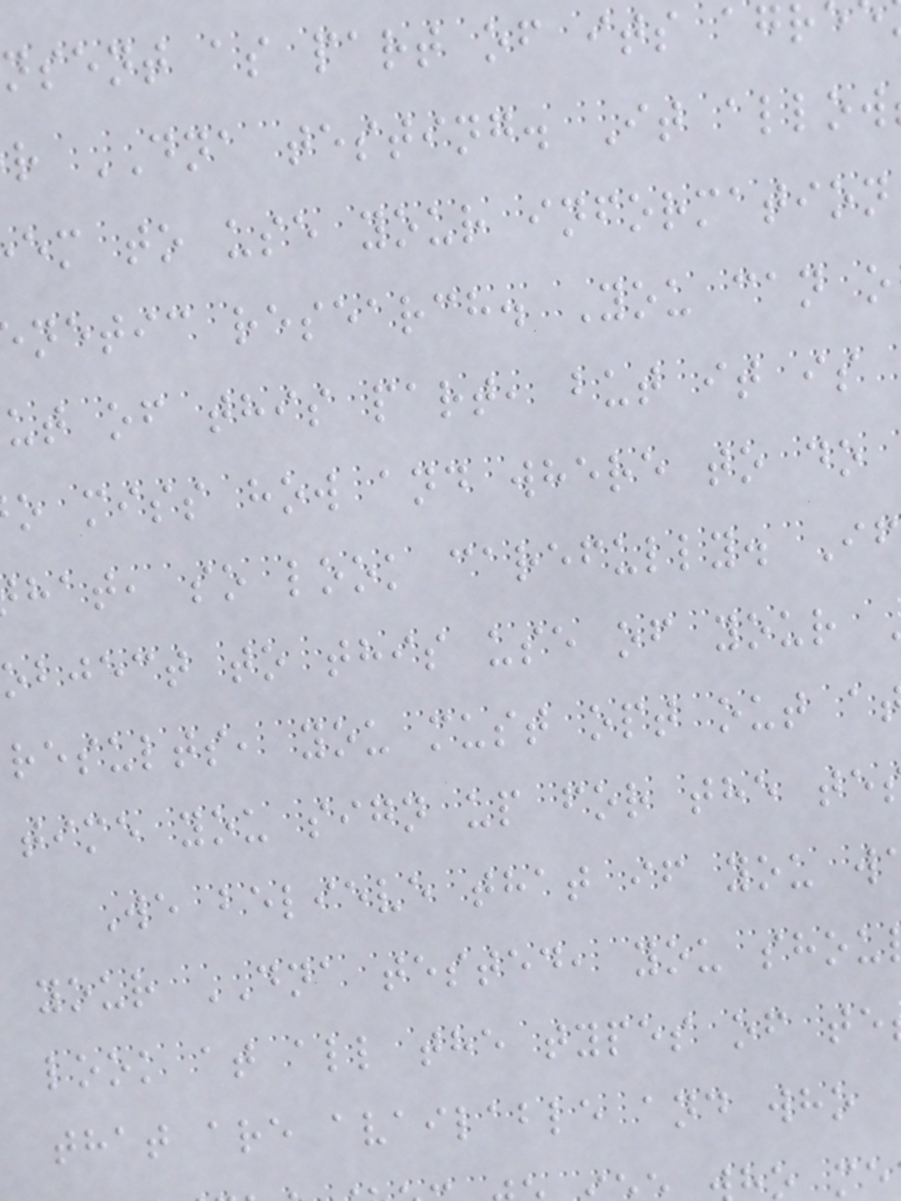nsent as part of its agr
r DNA testing. It allow
em to use your information
netic research. You can o
ut of this part, but it is
o miss how and where to do
hat, so look carefully. If
object to this use of your
results, you must opt out a
time you sign up for the te
We believe that if you w
your DNA tested, you shou
look at all the types of te
that are available and who
